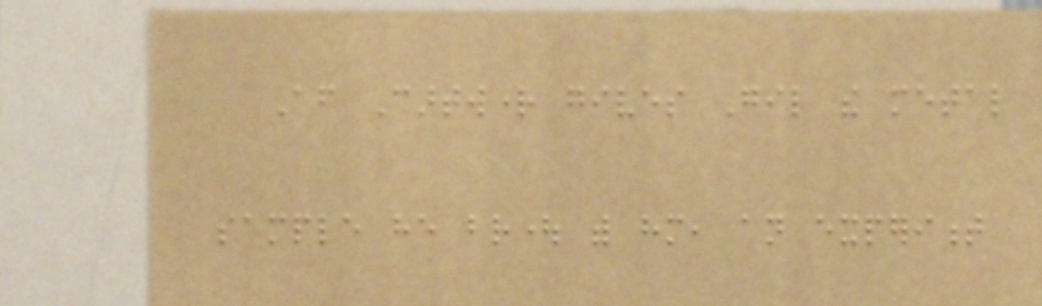After Cartwright gives Gil the metal
sample he brought with him, an experiment
